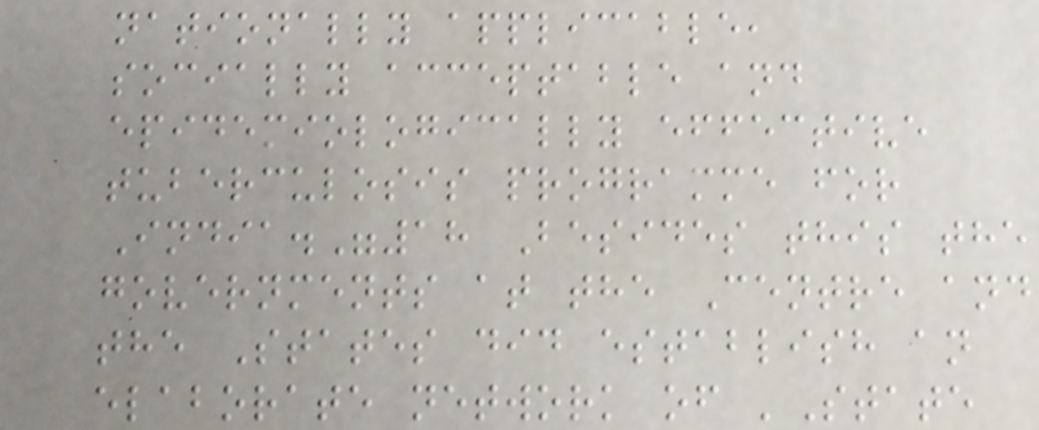nationally applicable,
socially acceptable and
epidemiologically effective
tuberculosis programme for
India."18 Besides this the
governments at the Centre and
the States did establish an
elaborate network of 'State
